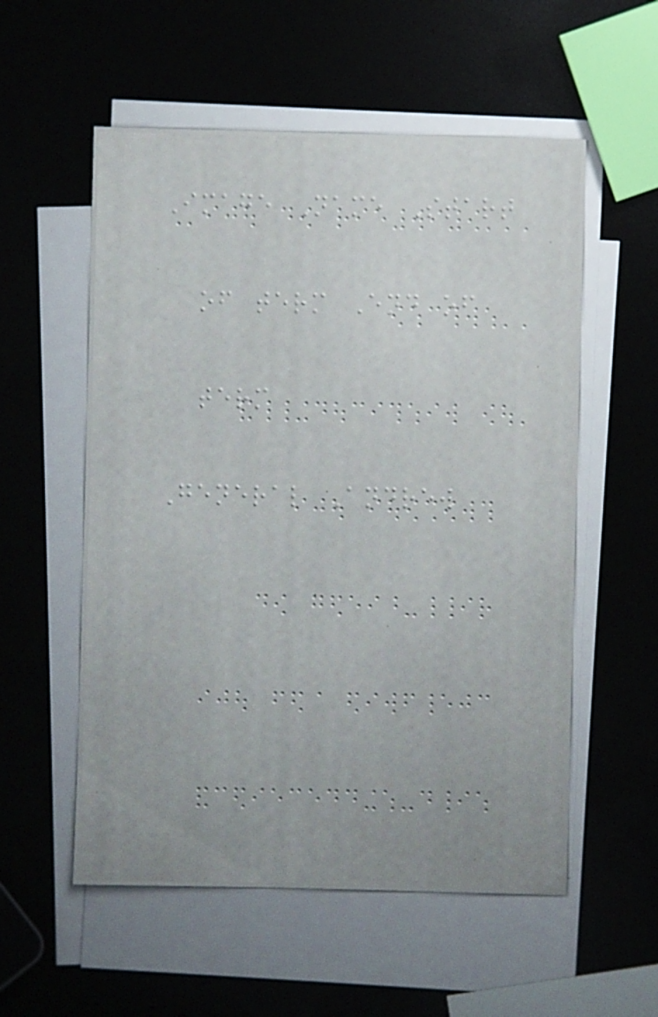Image Name Start
of term End of
term
General Andrew
